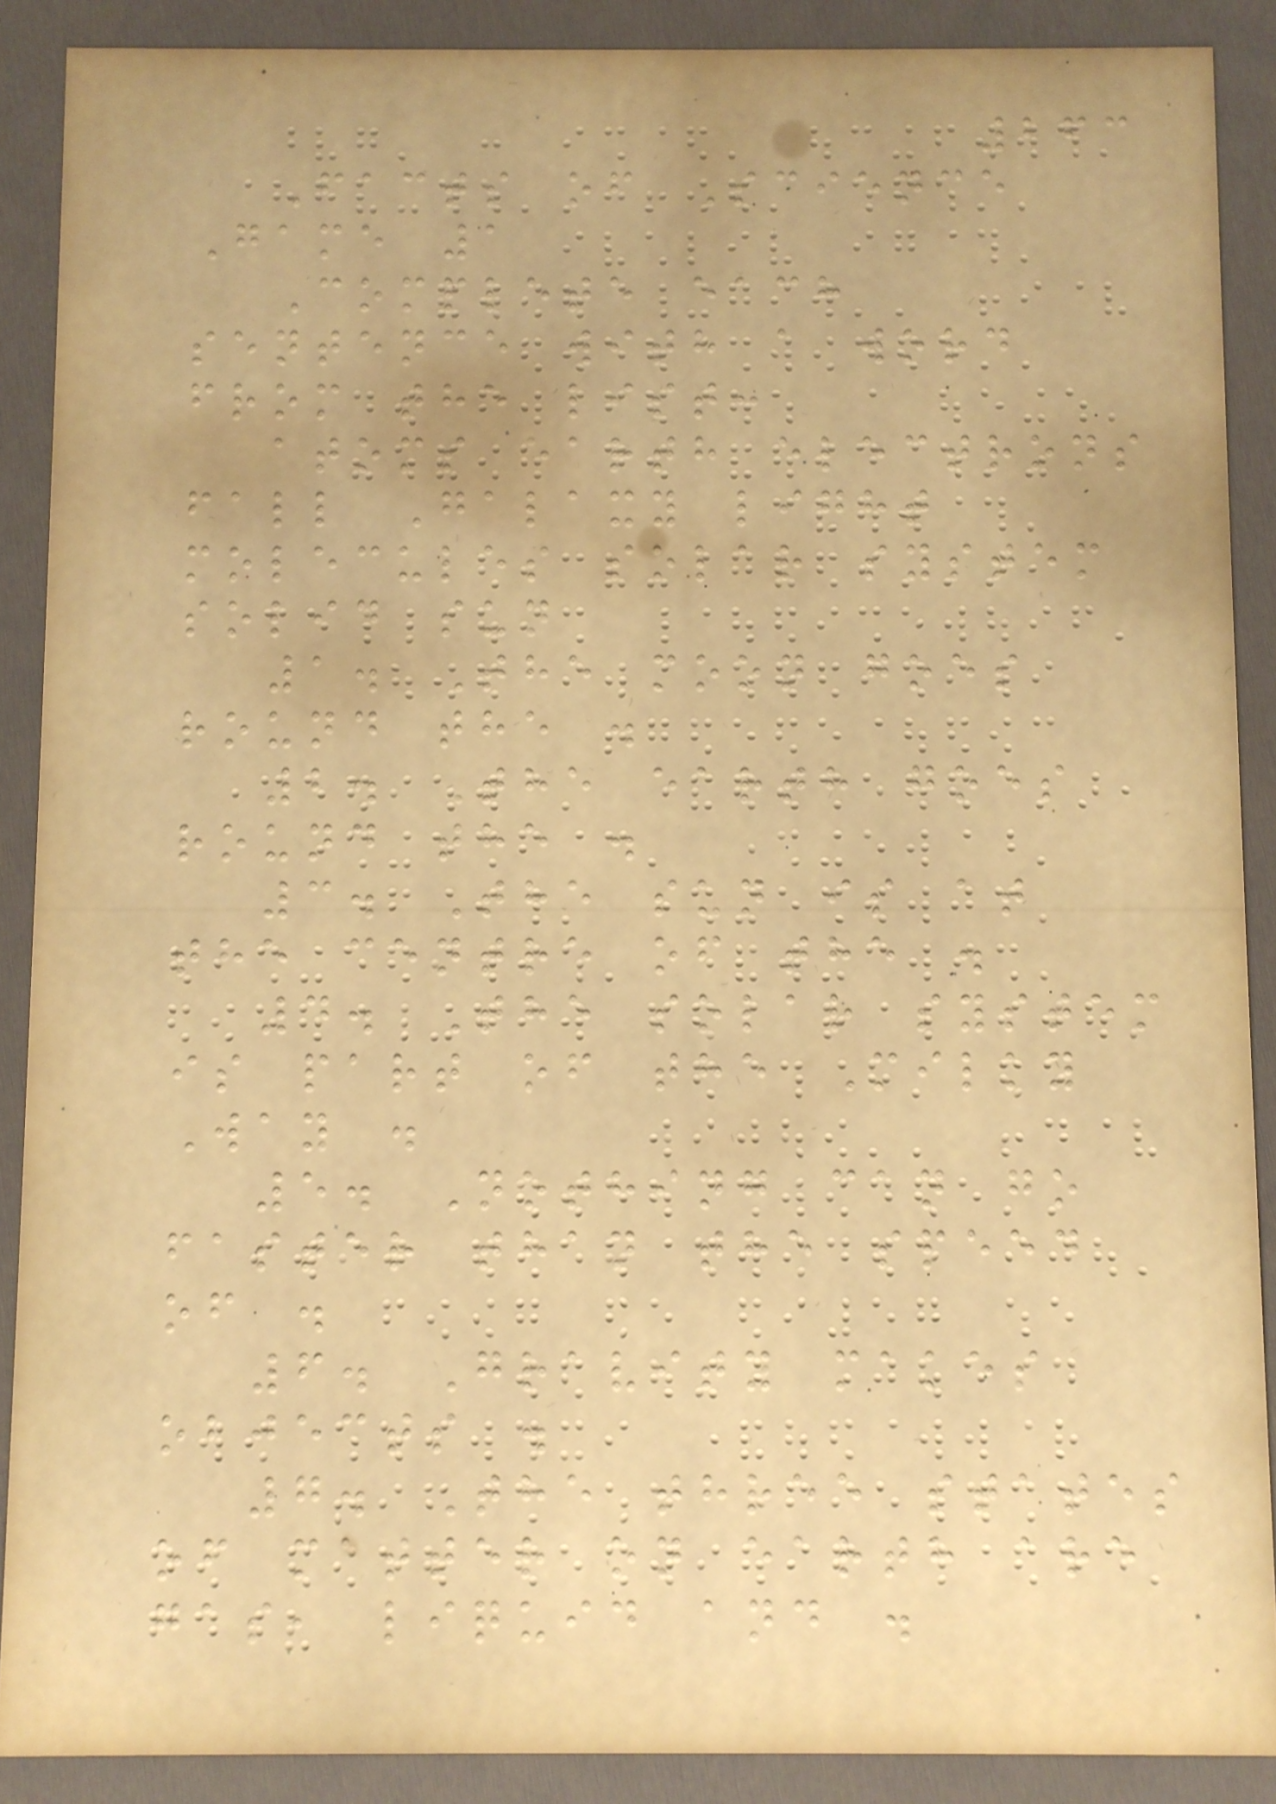263
Facts of Science
Game 1
Complete each
sentence with a word
from the list:
atoms earth electrons
fall Galaxy light
molecules solar system
solid sun
1. The moon goes
round the .
2. The earth goes
round the .
3. The sun is at
the centre of the .
4. The solar system
is part of the Milky
Way .
5. Nothing can go
faster than the speed
of .
6. Gravity makes
objects .
7. The three states
of matter on earth are
gas, liquid and .
